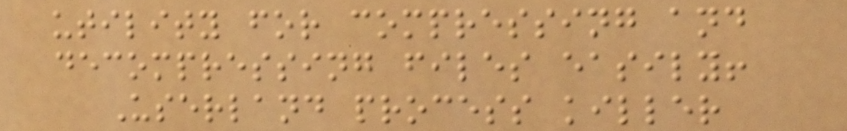utility for compressing and
decompressing files easily!
Userland process killer
